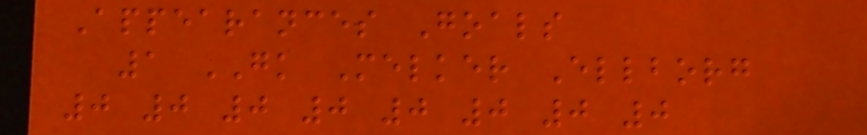Appearances Goals
1 GK Melker Ellborg
0 0 0 0 0 0 0 0
